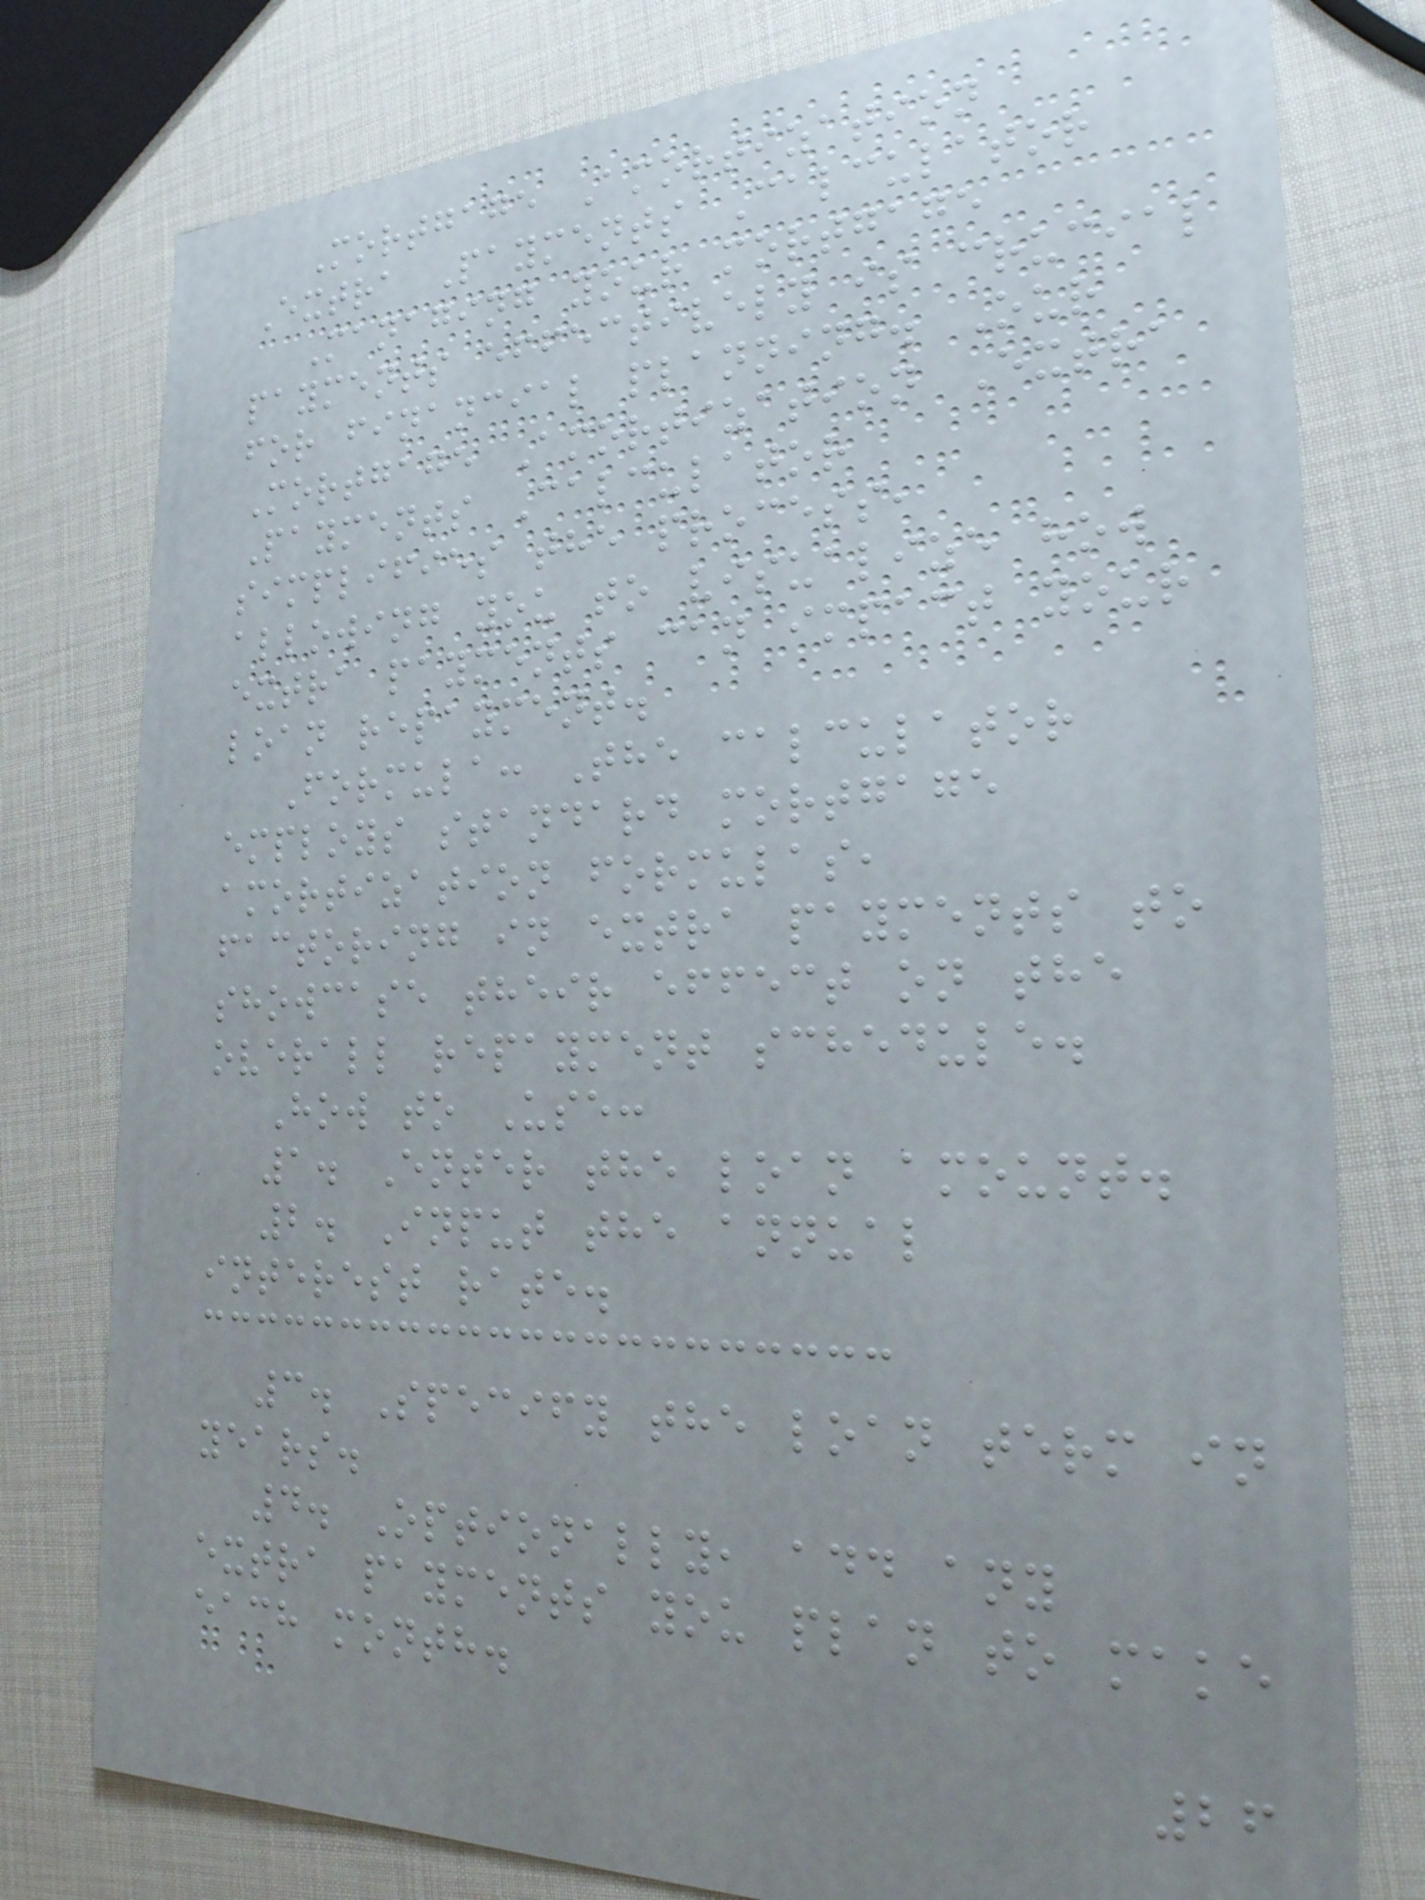Mortgage Amortization
Extra Payments Calculator
Managing your mortgage
payments effectively is crucial
for financial planning. Our
Mortgage Amortization Extra
Payments Calculator
simplifies the process,
allowing you to visualize how
extra payments can impact your
loan repayment.
Formula: The calculator
employs standard mortgage
amortization formulas,
factoring in extra payments to
showcase their effect on the
overall repayment schedule.
How to Use:
1. Enter the loan amount.
2. Input the annual
interest rate.
3. Specify the loan term in
years.
4. Optionally, add any
extra payments you plan to make
each month.
26
